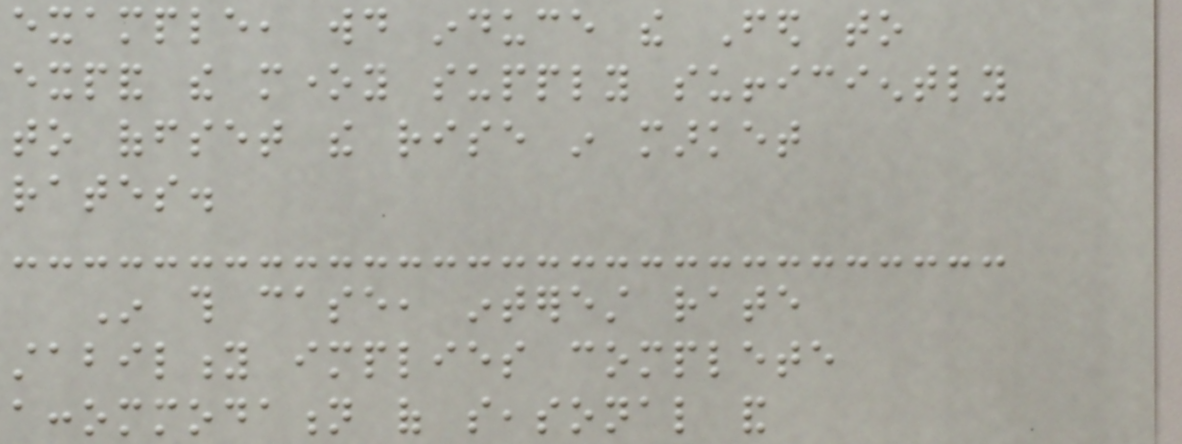example, would induce the Fed to
expand the money supply sufficiently
to offset the rise in market
rates.
In this case, interest rate
stability implies complete
accommodation of seasonal and
